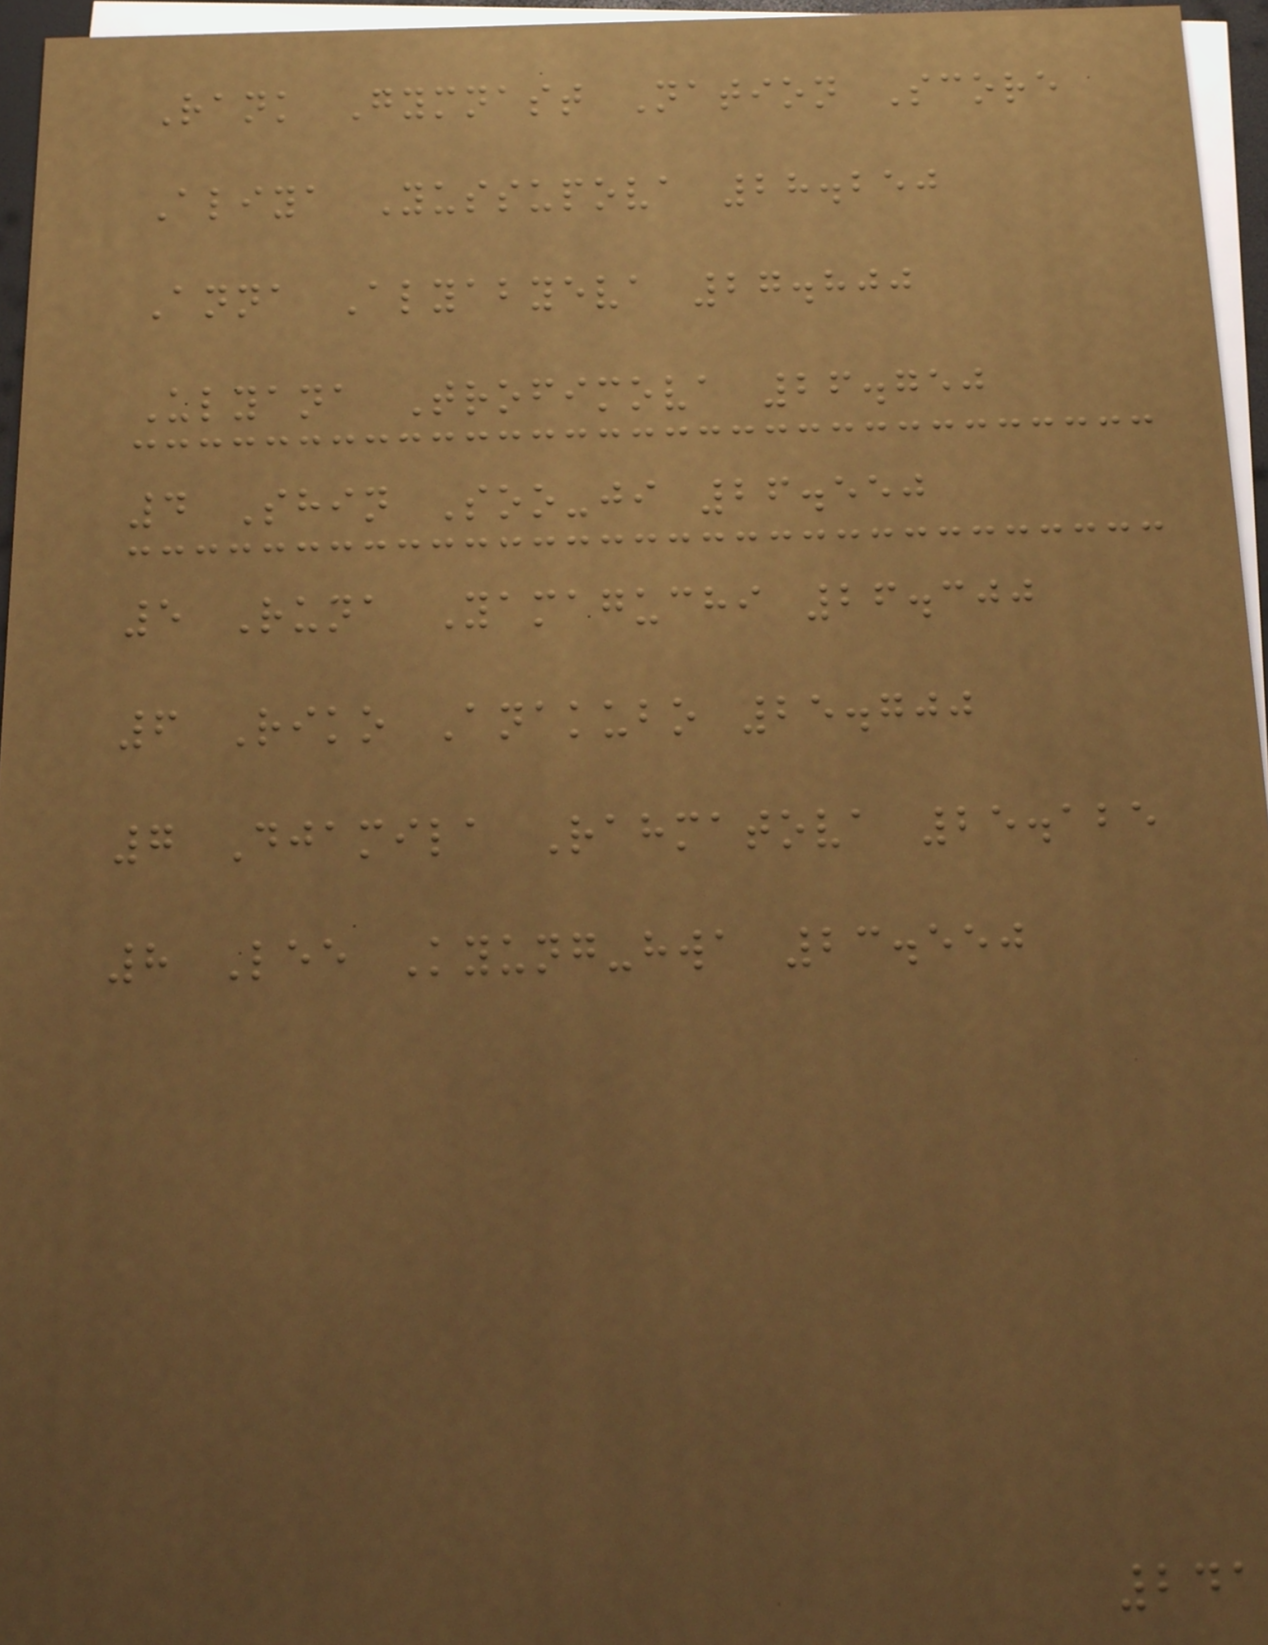Rank Gymnast Nation Score
Aliya Yussupova 28.250
Anna Alyabyeva 27.800
Ulyana Trofimova 26.750
4 Shin Soo-ji 26.550
5 Runa Yamaguchi 26.300
6 Riko Anakubo 25.700
7 Djamila Rahmatova 25.125
8 Lee Kyung-hwa 23.550
241
